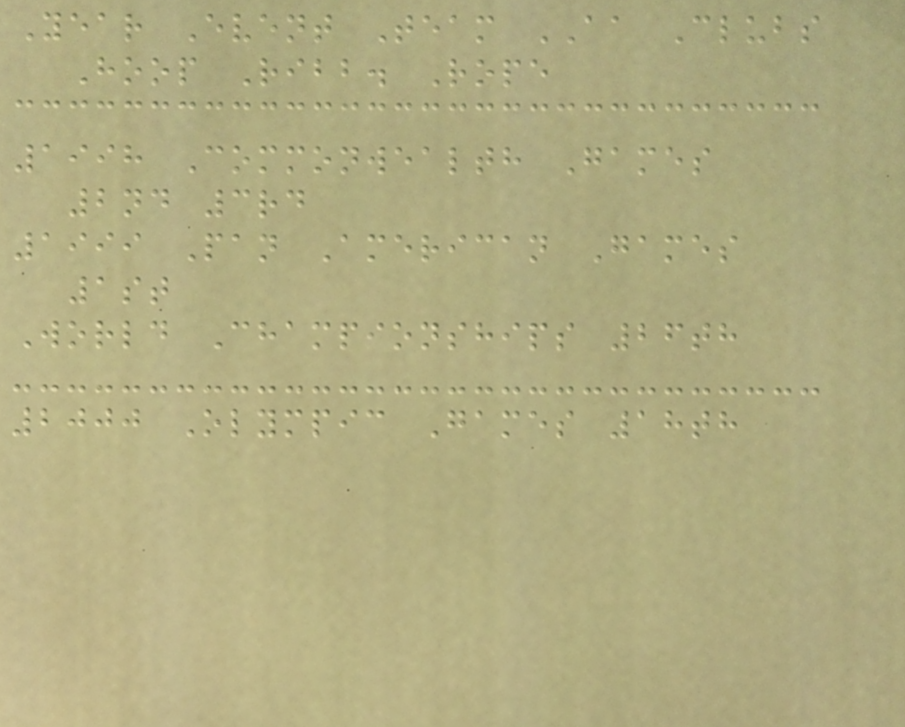Year Event Team AA Clubs
Hoop Ribb. Rope
1998 Commonwealth Games
2nd 3rd
1999 Pan American Games
1st
World Championships 26th
2000 Olympic Games 18th
